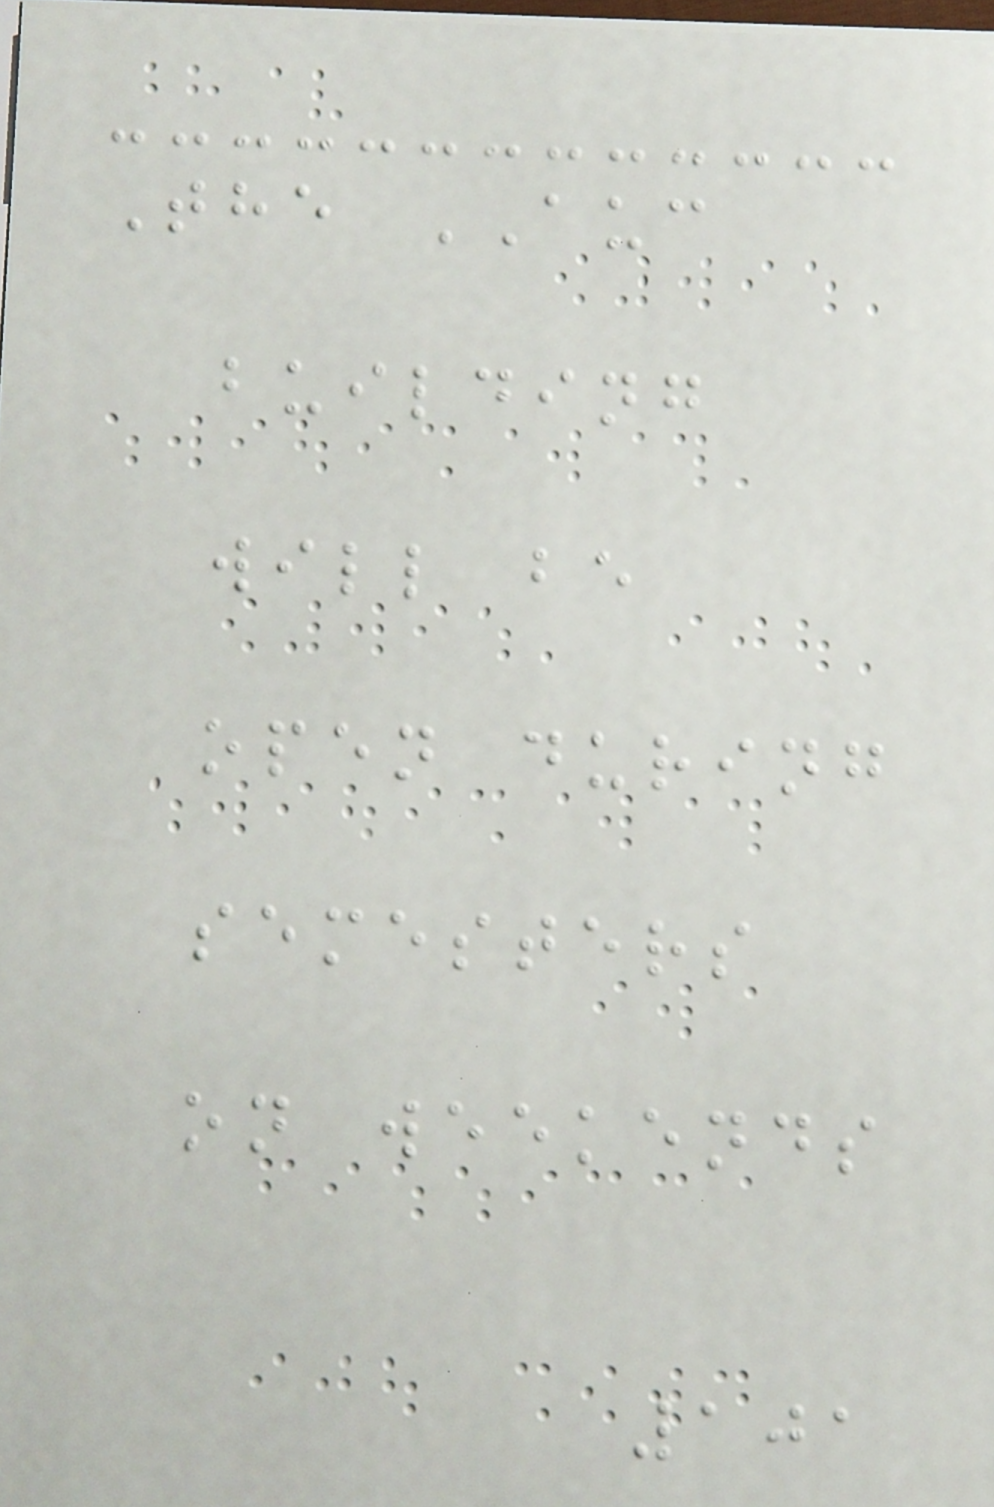The AUC
building
will be
open during
semesters
on weekends
101
